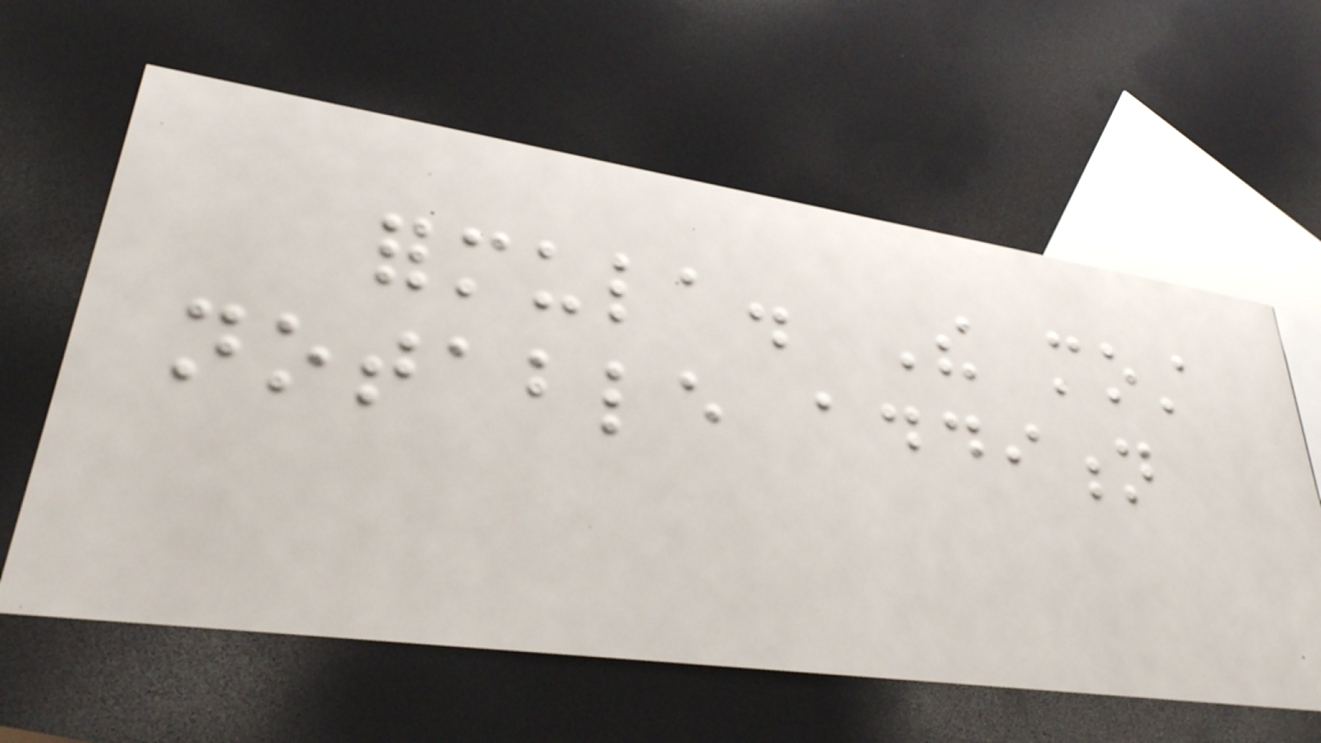formula. The most
notable addition
